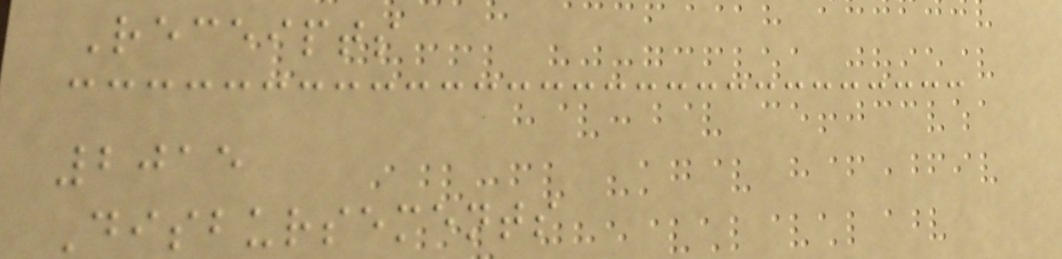Receipts
2015
Disbursements
